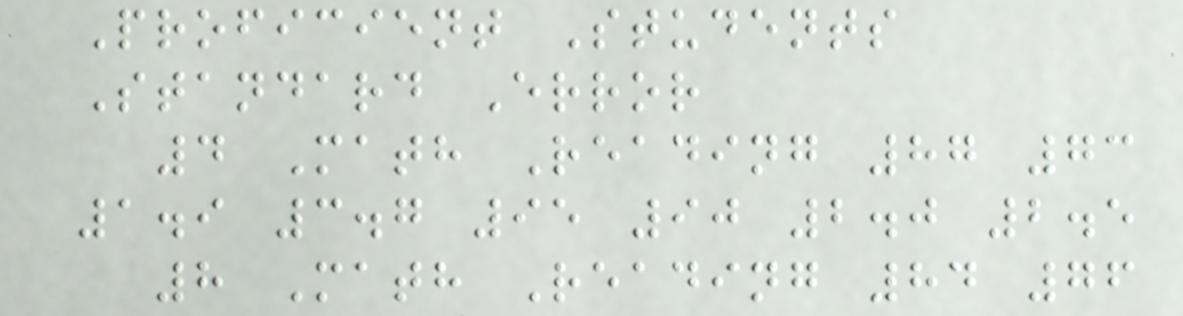Proficient Students
Standard Error
4 Math Reading 87 73
1.9 3.7 95 90 2.0 2.5
8 Math Reading 84 76
